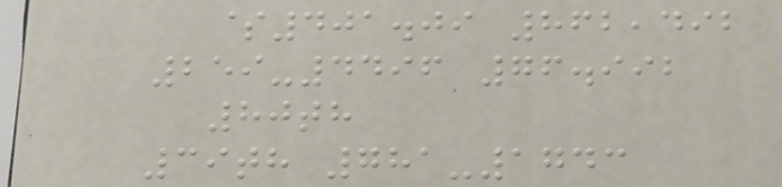$401.09 862,492
259-4496 76.992
80th
39th 781-1743
